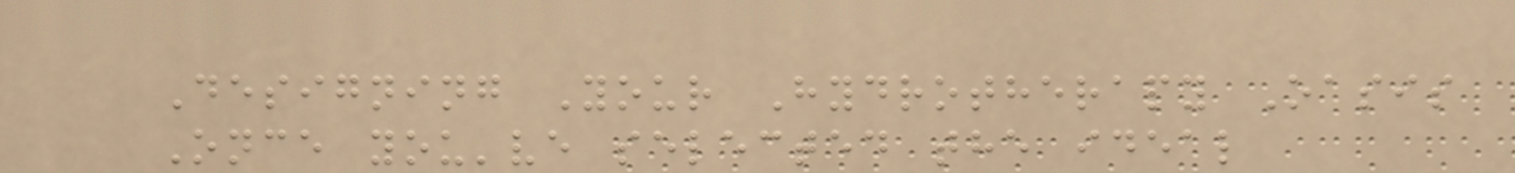Designing Your Hydrotherapy Oasis
Once you've selected the ideal
